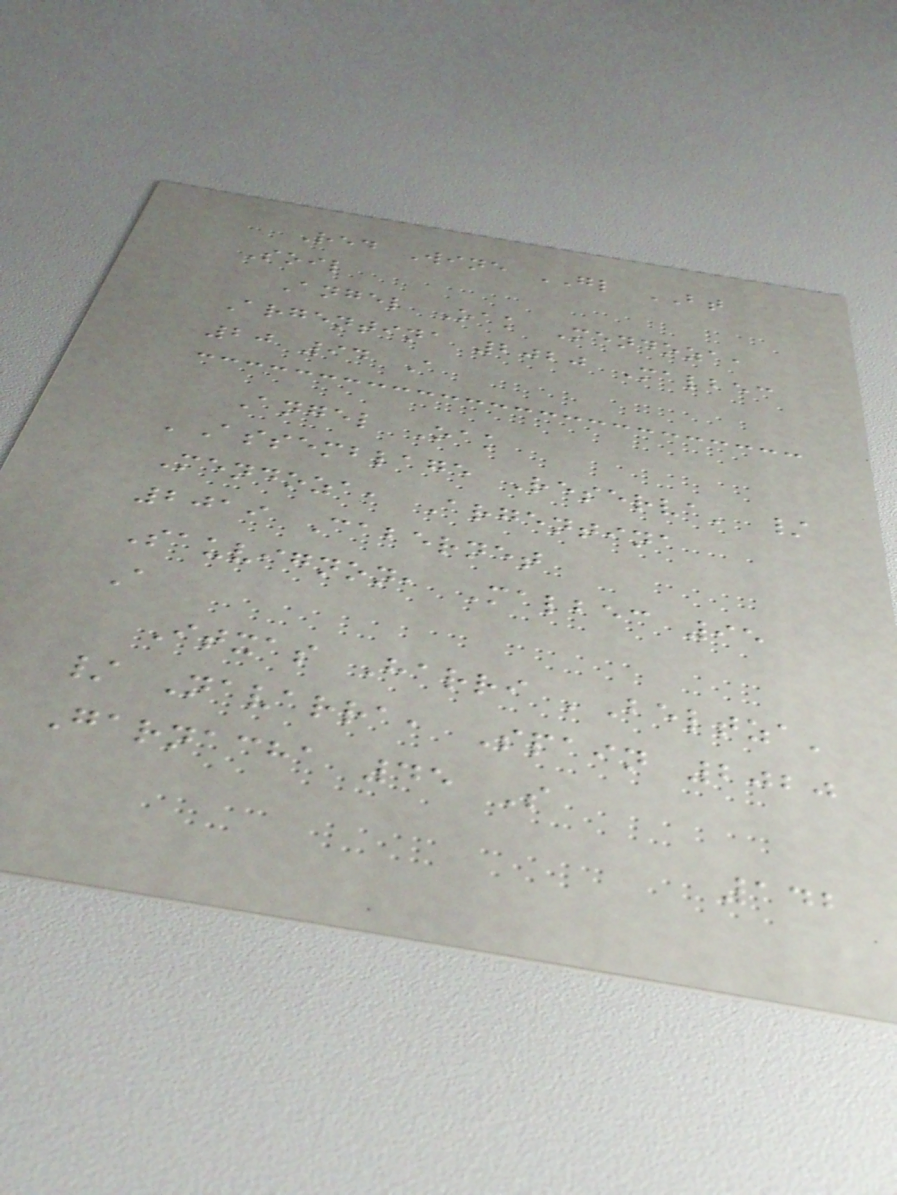Red Wine GL BT
Soil
Angel Oak Mendoza,
Argentina 2020 Malbec
20 94 A
Angel Oak
'Assemblage Reserva' /
Mendoza, Argentina
2019 Cabernet
Sauvignon, Malbec 95
A
Itxas Harri 'Beltza'
/ Navarra, Spain 2020
Garnacha 45 S
142
